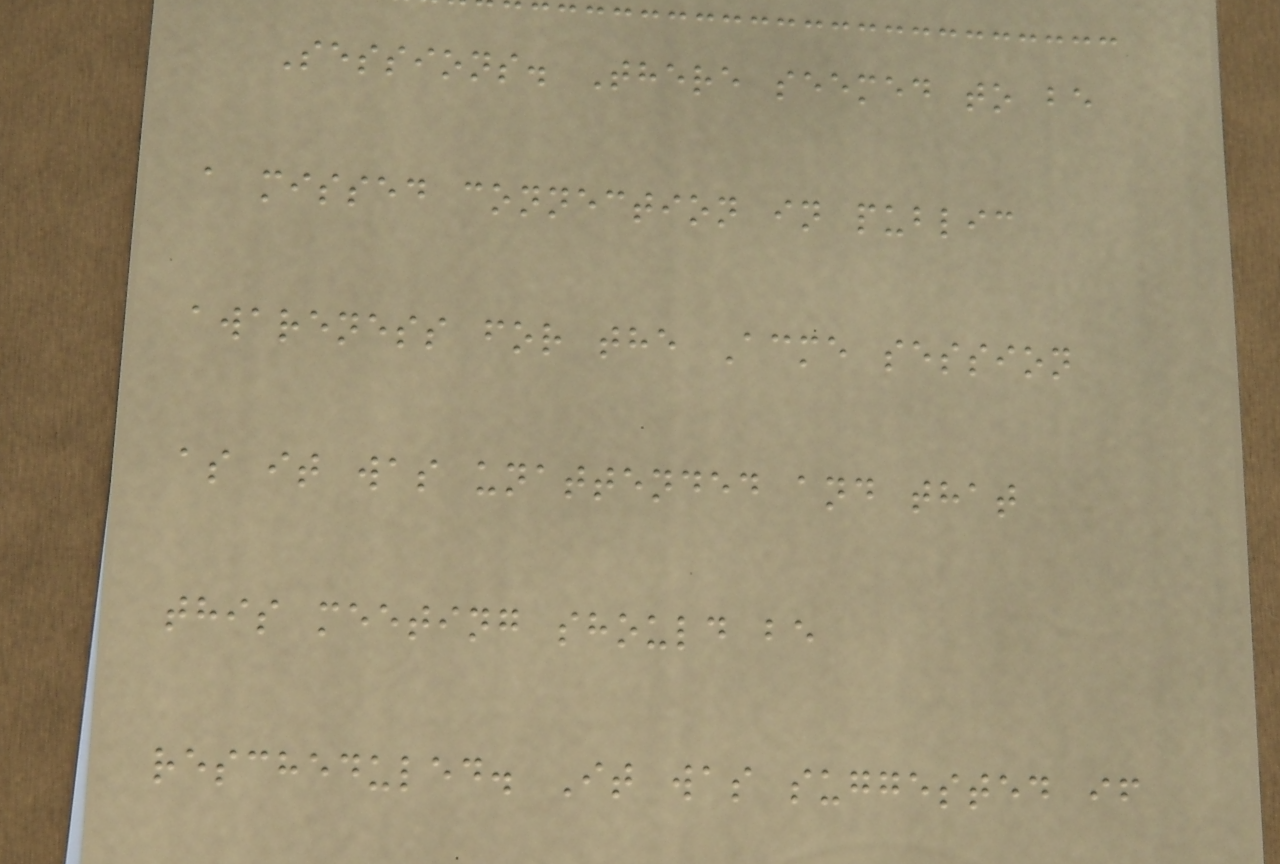Sessions. There seemed to be
a missed connection in public
awareness for the Acme session
as it was unattended and that
this meeting should be
rescheduled. It was suggested if
